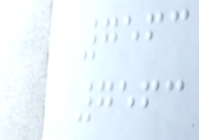7563
7563
